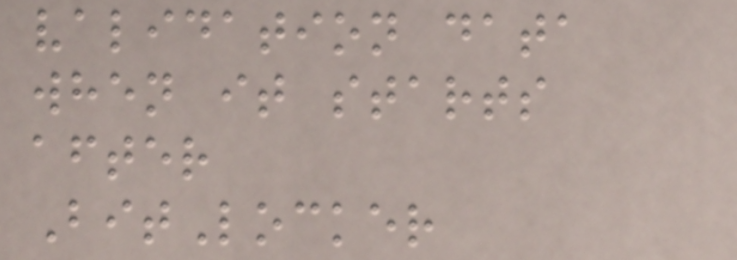validation data
when it starts
after
BitLocker
